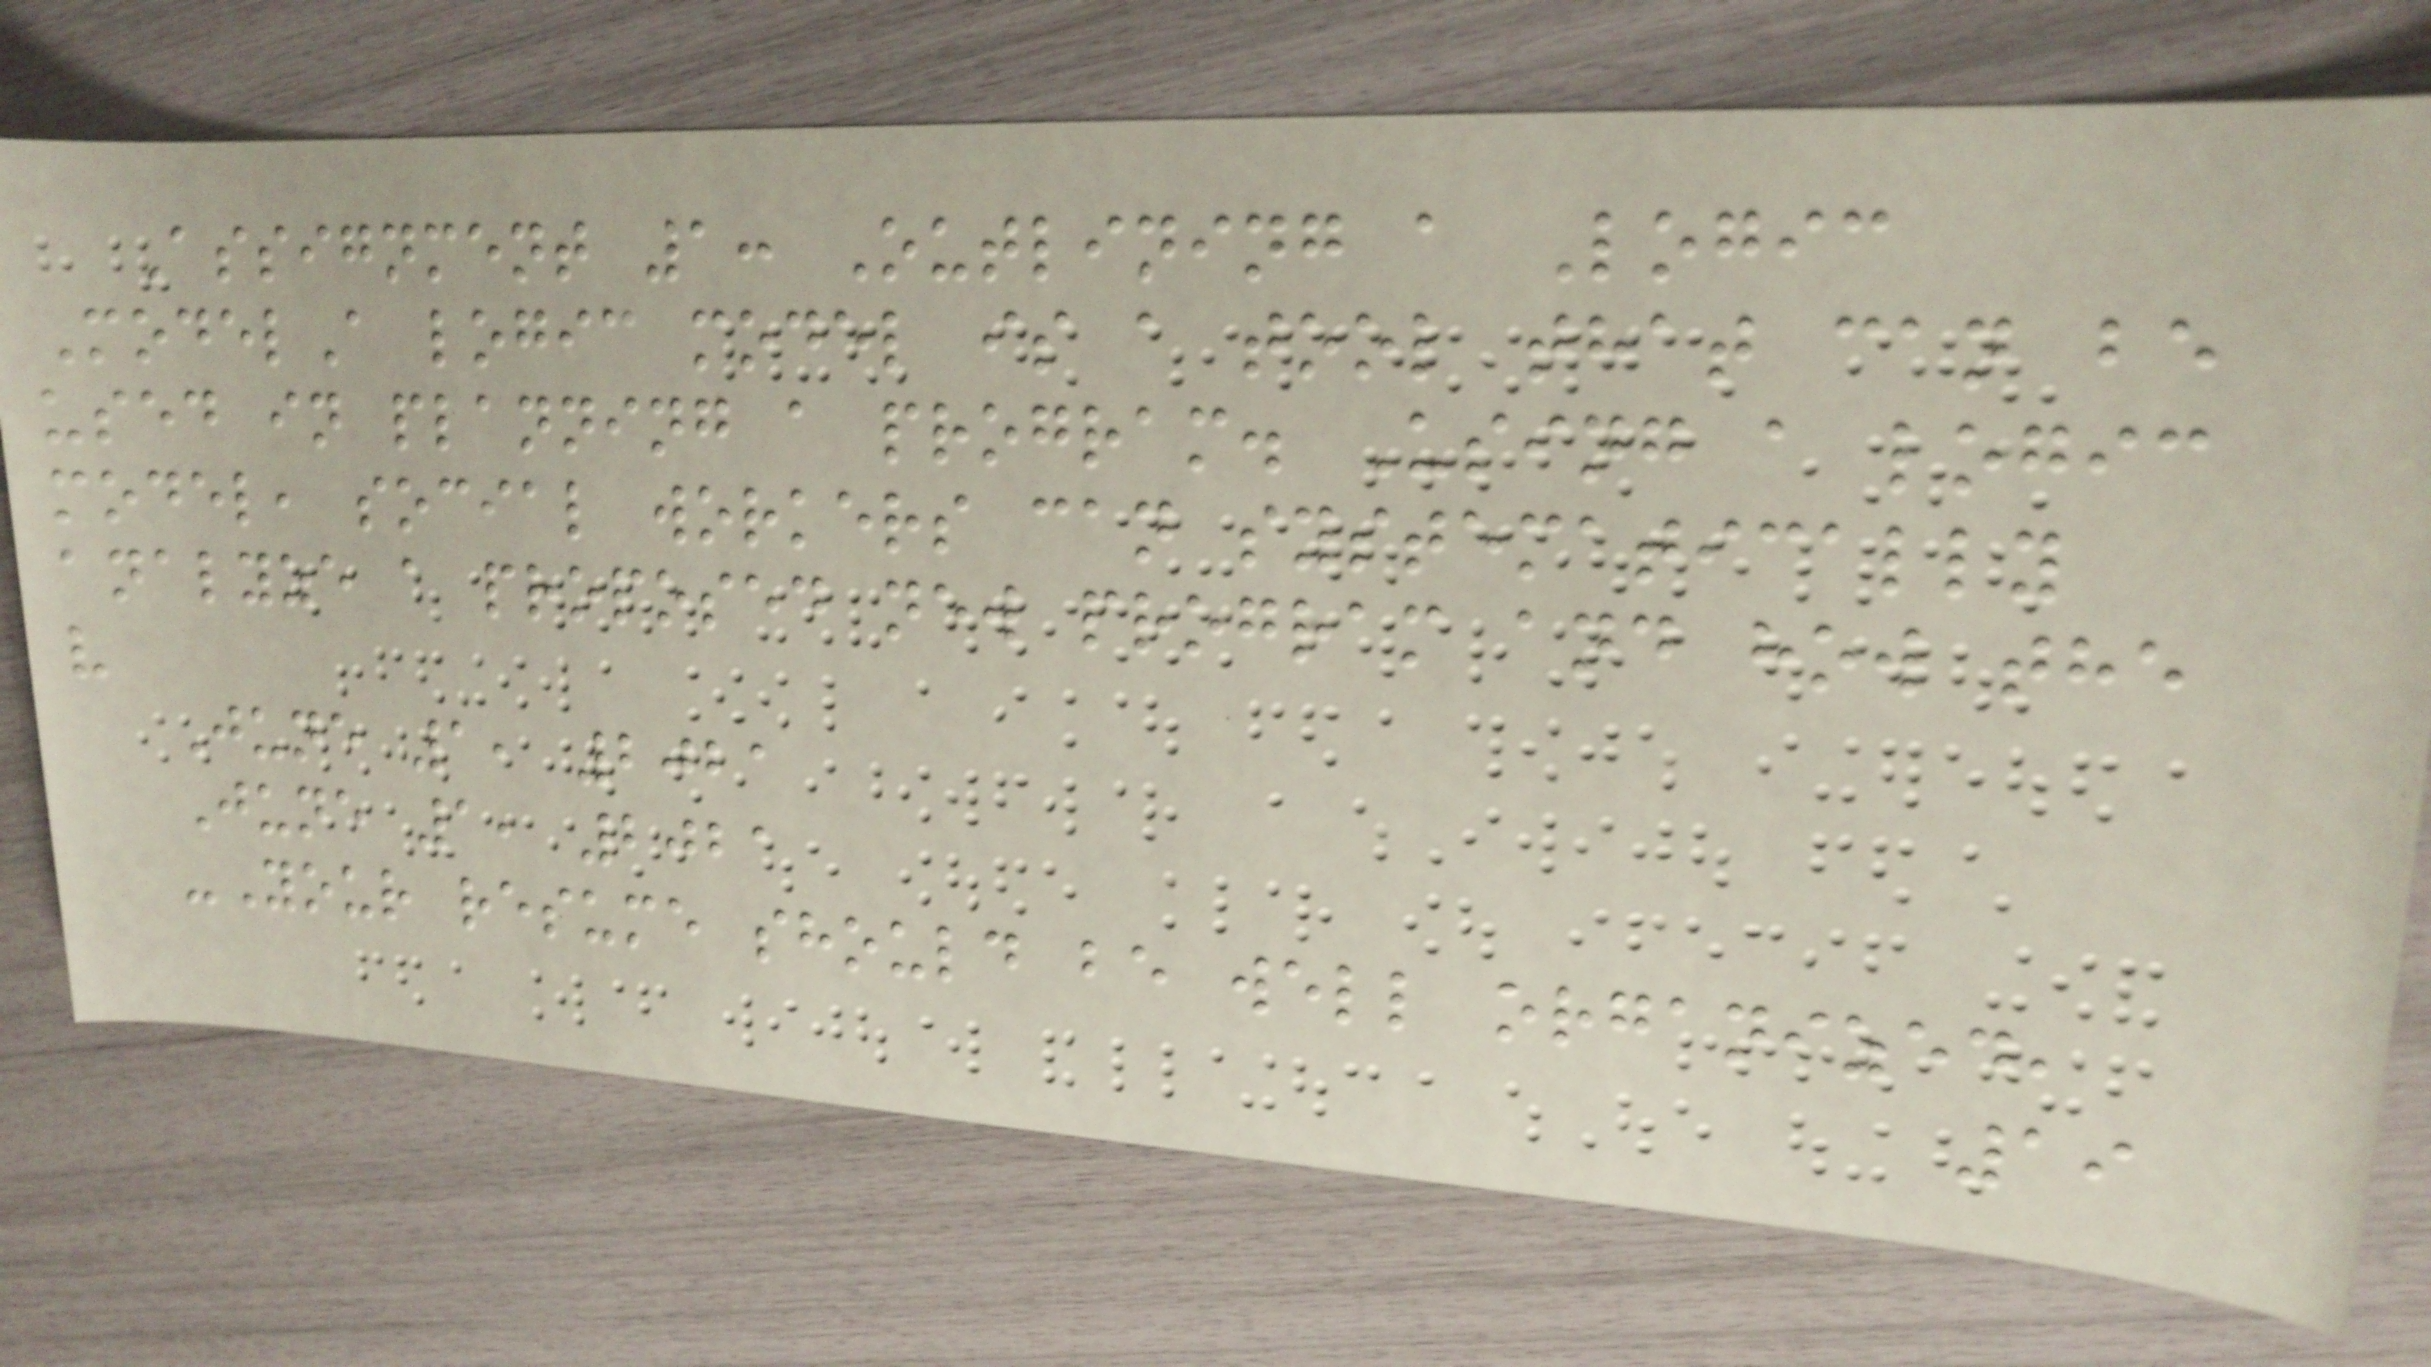Assignment 1: Outlining a Logic
ModelA logic model is a tool that can be
used in planning a program. Using a logic
model, social workers can systematically
analyze a proposed new program and how the
v
June 1, 2021
June 1, 2021
-Your resume should be well organized,
19
